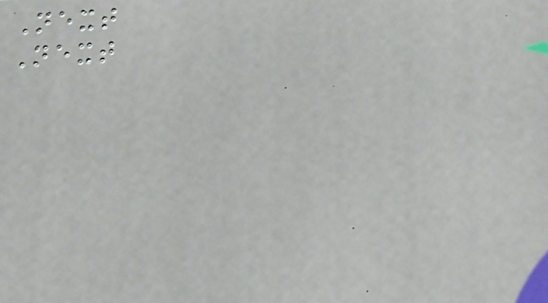Next
Next
